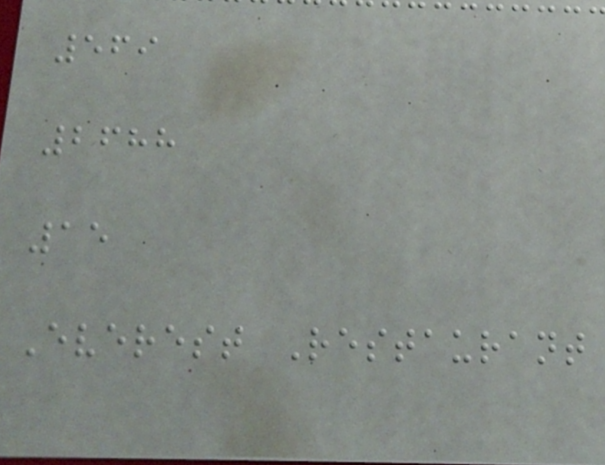569
2688
15
Everest Restaurant
